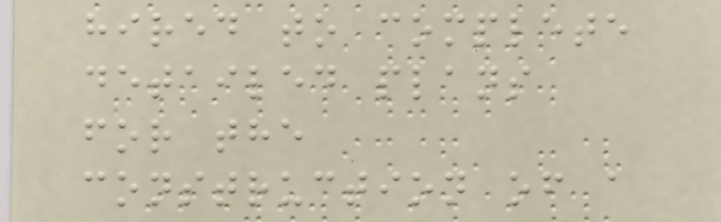hired to complete
detailed plans
for the
construction of a
